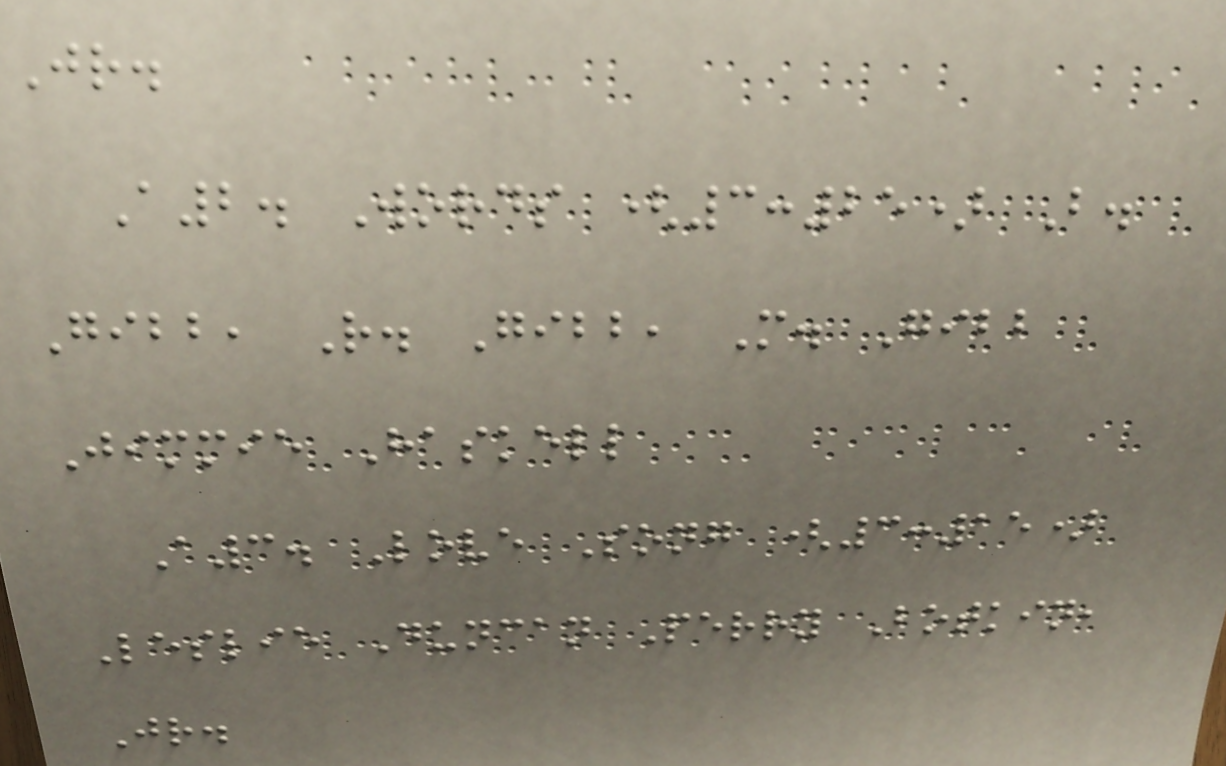Jr.
A2. Words (3:25) B.
Gibb, R. Gibb, M. Gibb
Jimmie Haskell
A3. Love Song (3:15)
Leslie Duncan Perry Botkin,
Jr.
